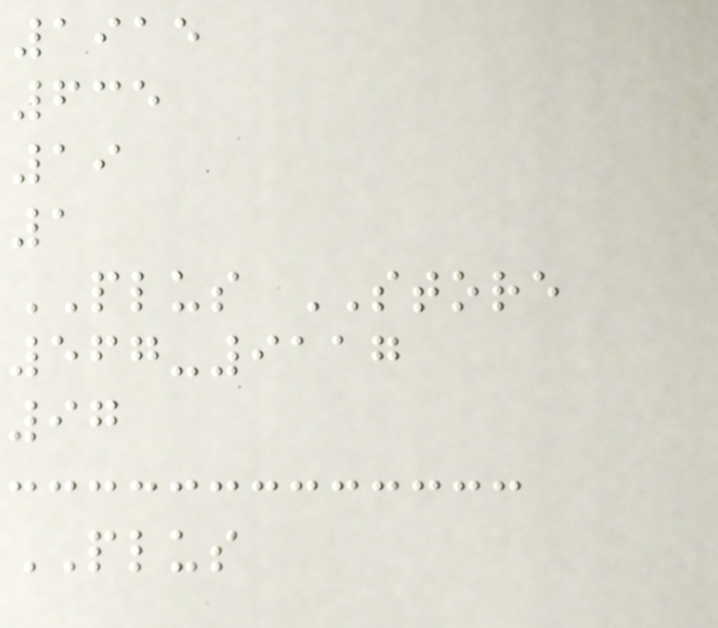1915
635
19
1
PLUS STORE
567-9117
97
PLUS
